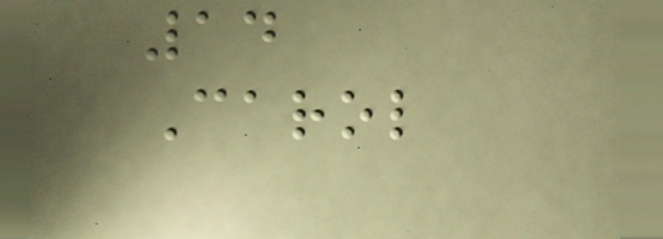14
Carol
